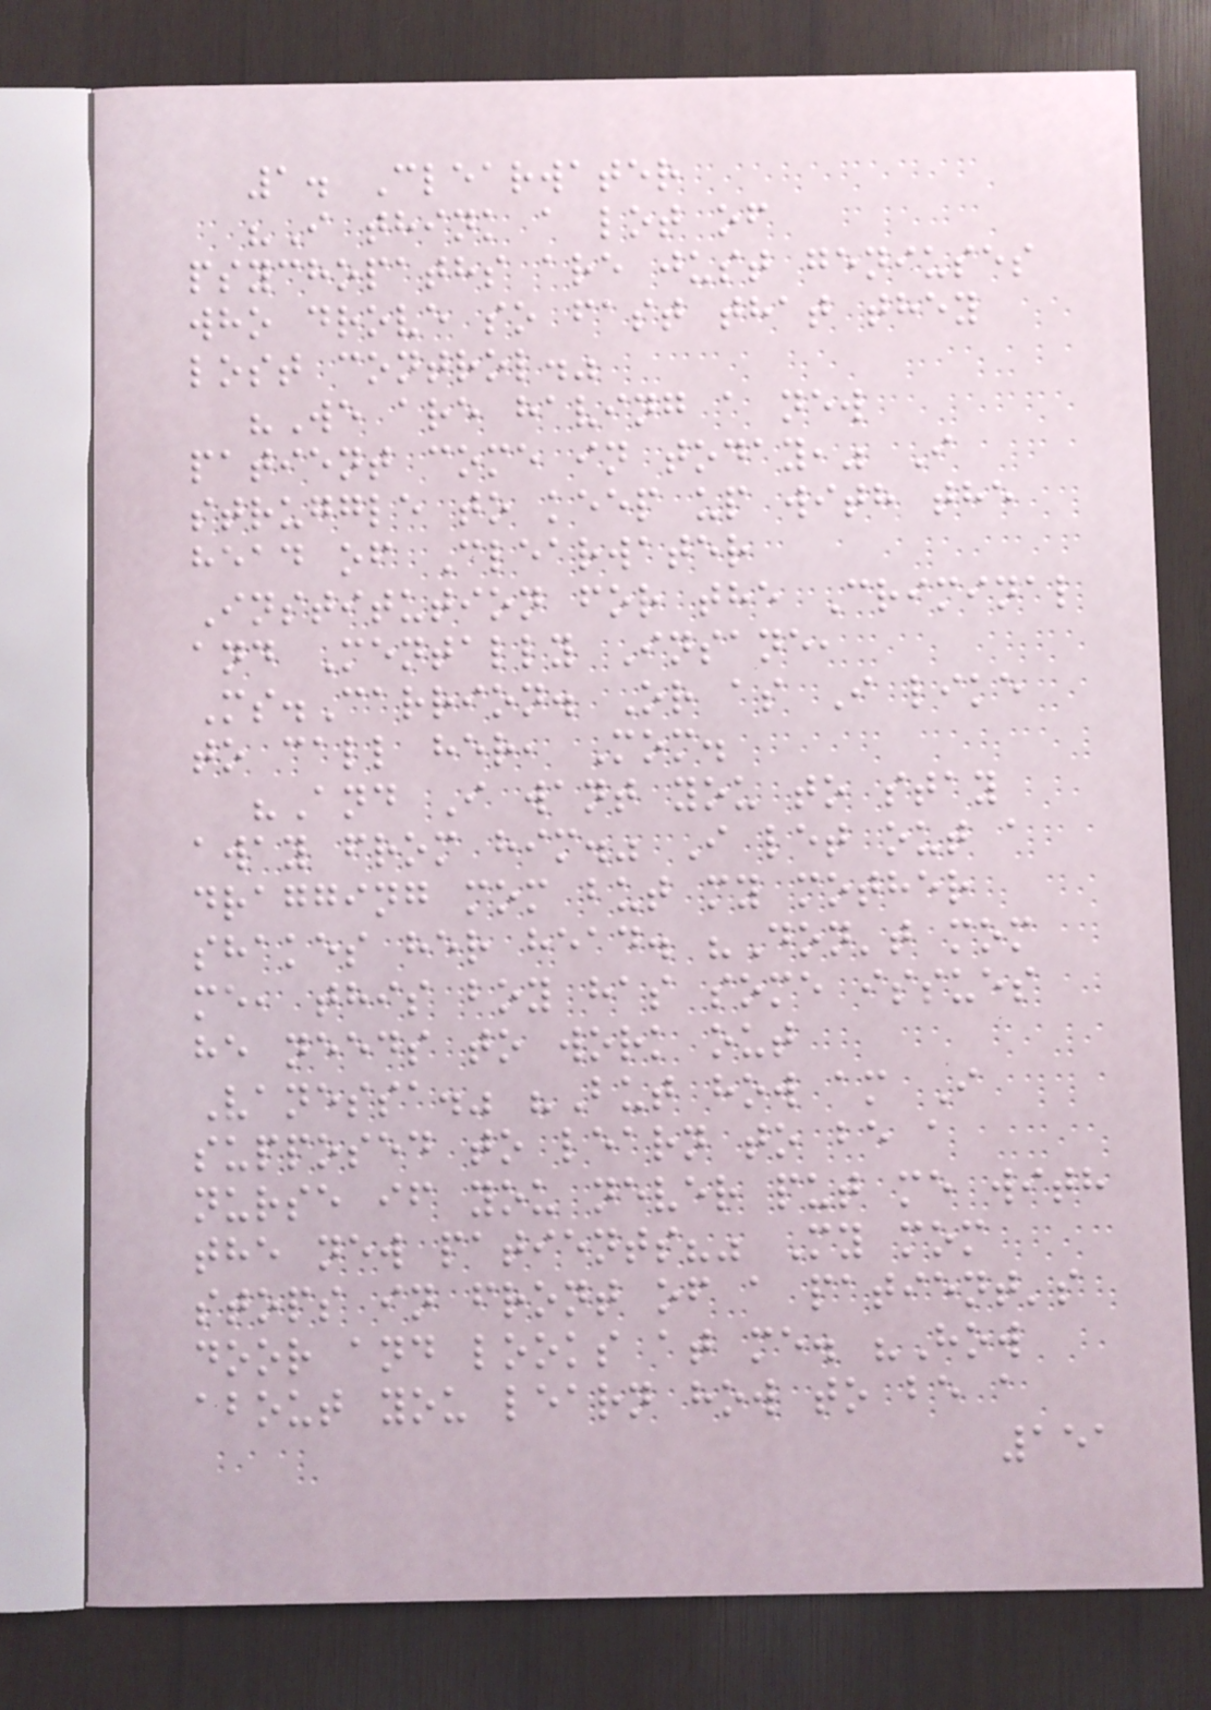1. Clearwater
"I think a lot of
psychopaths are just geniuses
who drove so fast that they
lost control."
"We are having a new
patient come in today," I
struggle to keep up with the
head of Clearwater
Institution for the Criminal
and Mentally Insane,
Ms.Carrion. Or as I like
to call her, Mom.
"And I want you to stay
away from him." I let out a
dragging mom but my mother
shakes her head. "Don't mom
me, this boy has some issues
he needs to work out
Vanessa." "But how am I
supposed to learn to be a
nurse if you never put me with
the new patients?" My mom
stops in front of a patient's
door and looks at me. "How
about you learn how to be a
151
